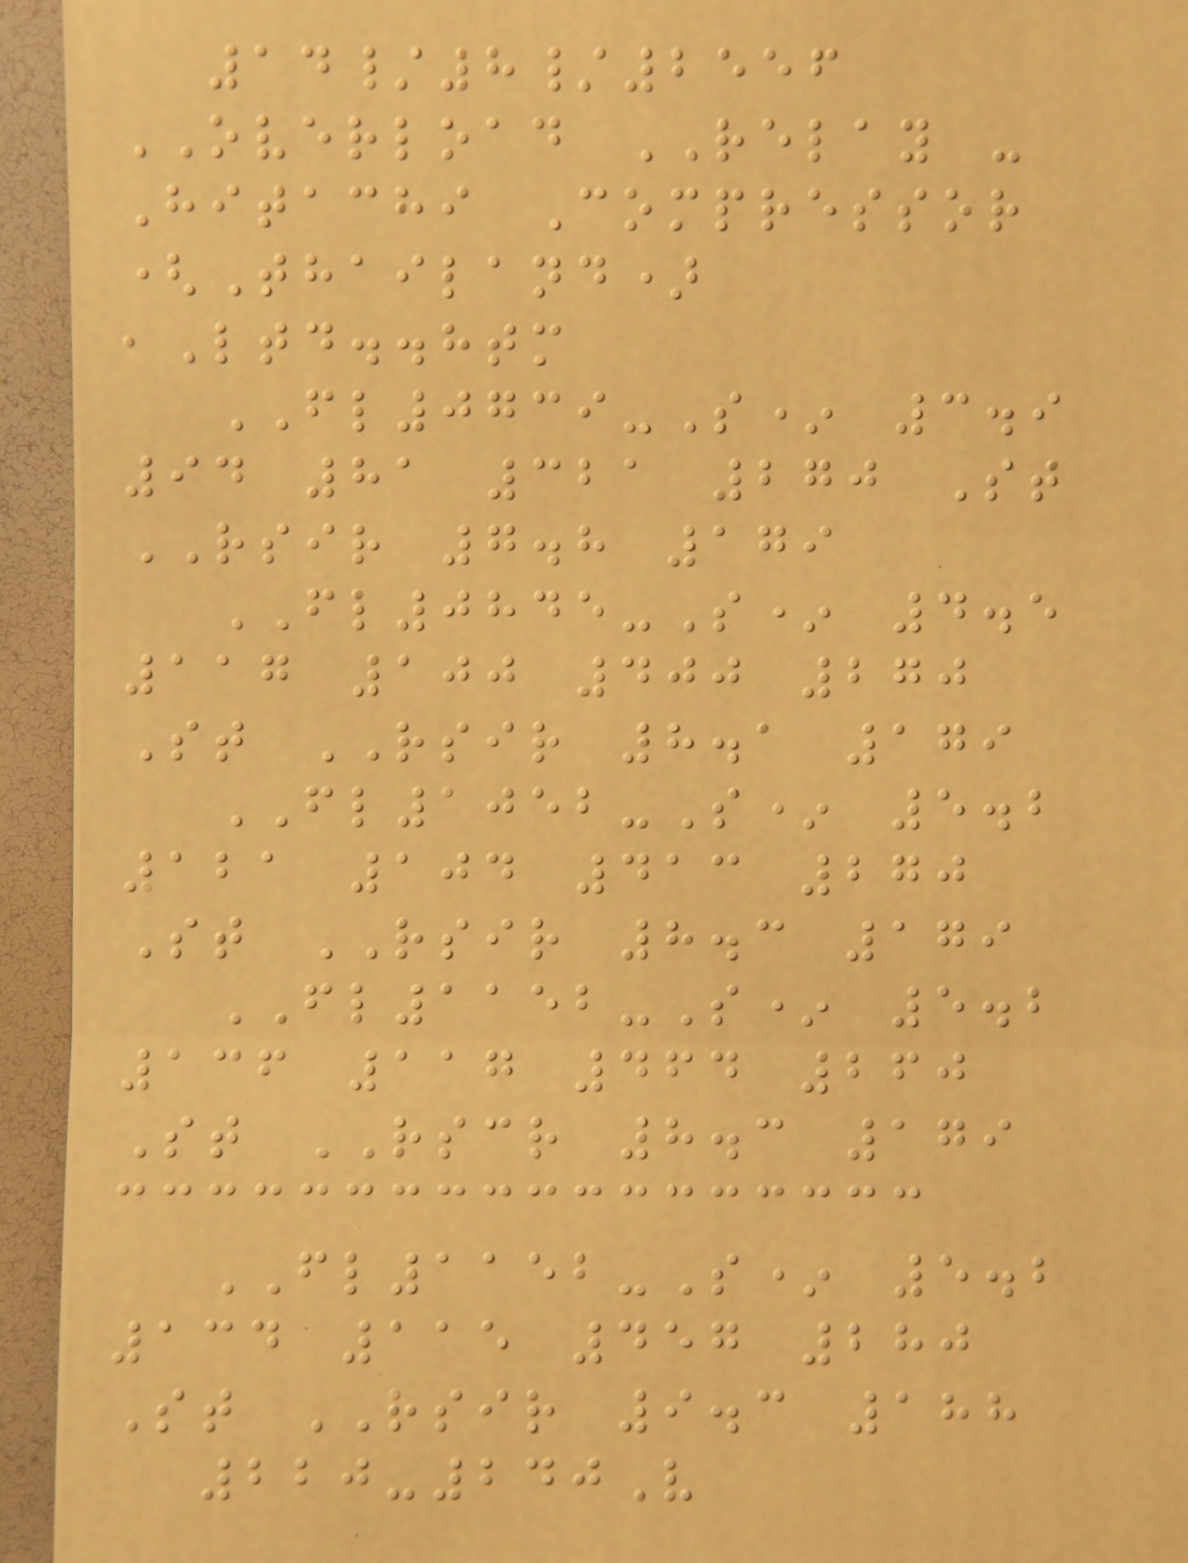14/8/2556
OVERLOAD RELAY -
Hitachi Compressor
(Thailand)
,Ltd..htm
FL0739-S* 3.9
94 81 321 270 St
RSIR 7.8 179
FL0845-S* 4.5
117 100 400 270
St RSIR 8.1 179
FL1052-S* 5.2
121 104 413 270
St RSIR 8.3 179
FL1152-S* 5.2
136 117 464 260
St RSCR 8.3 179
FL1152-S* 5.2
134 115 457 280
St RSIR 9.3 188
220-240V
